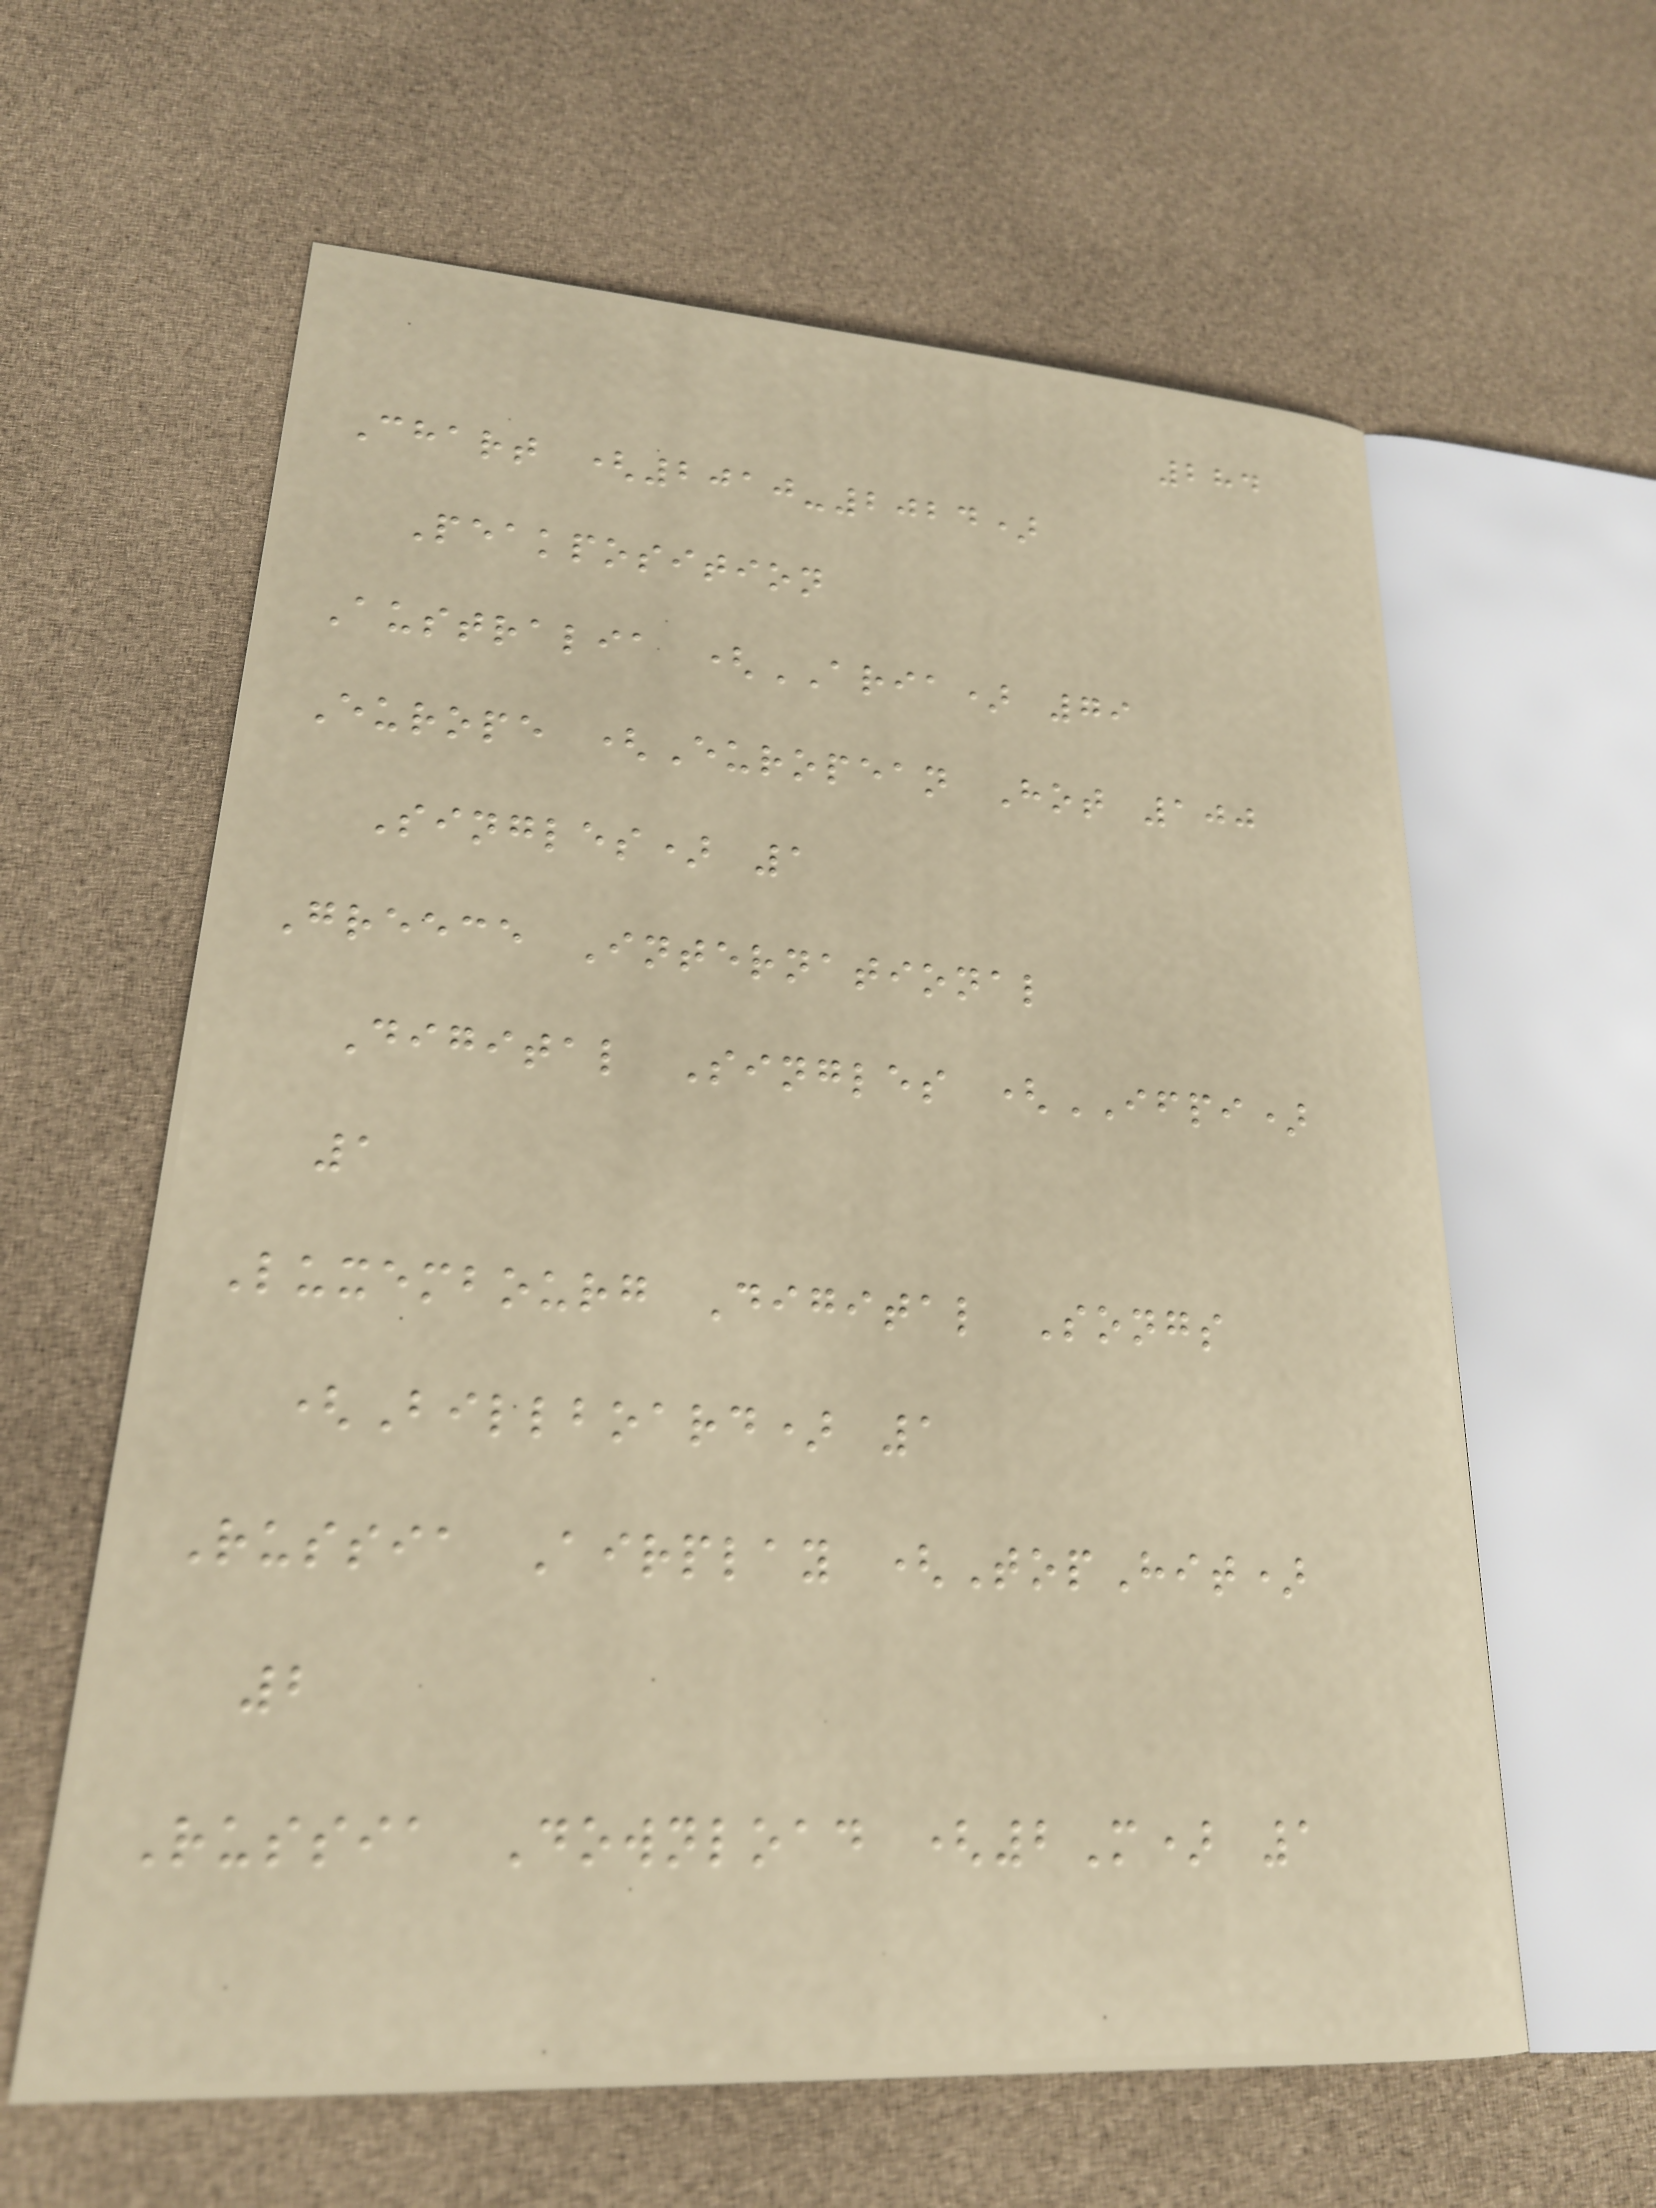284
Chart (2010-2024)
Peakposition
Australia (ARIA) 79
Europe (European Hot 100
Singles) 1
Greece International
Digital Singles (IFPI)
1
Luxembourg Digital Songs
(Billboard) 1
Russia Airplay (TopHit)
2
Russia Download (2M) 1
